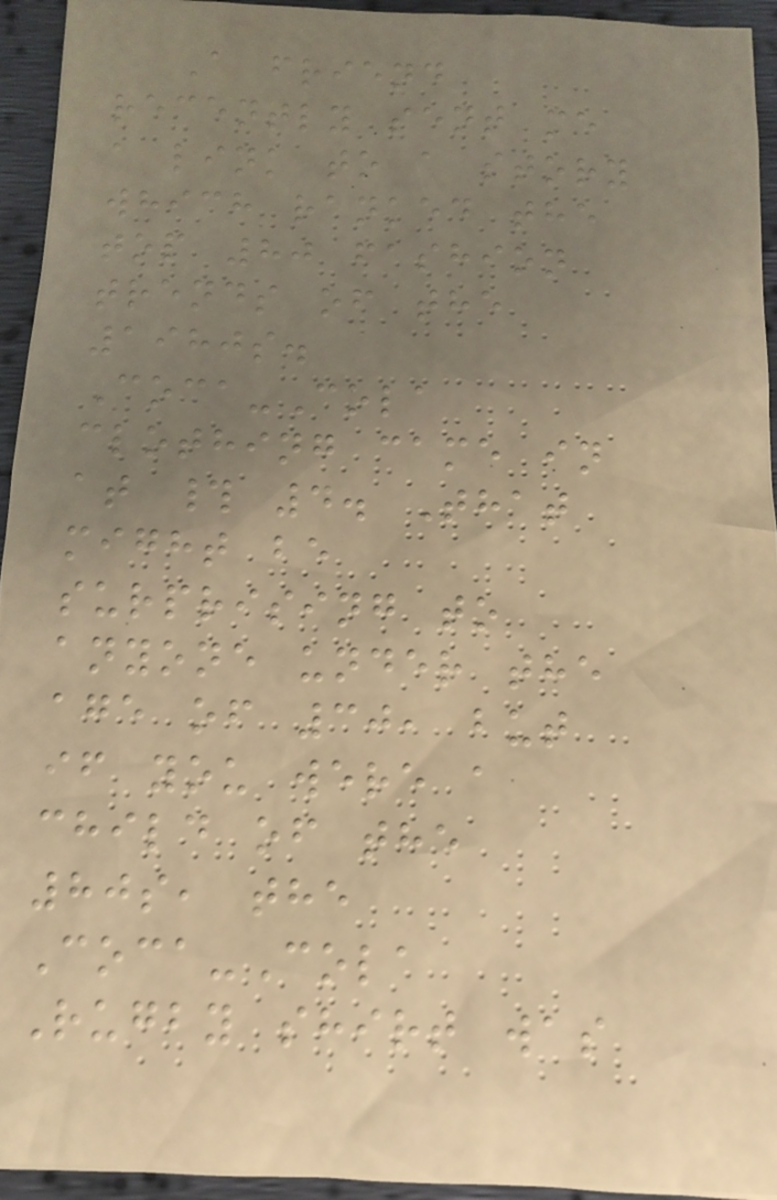A friend
recently sent me
a link to a story
which ranked the
top 80 fashion
trends of the
1980s.
Coca-Cola
clothing came in
at # 4. That
might be
surprising to
anyone under the
age of 30, but
if you were a
child of the
80s, the
Coca-Cola
Rugby shirt was
